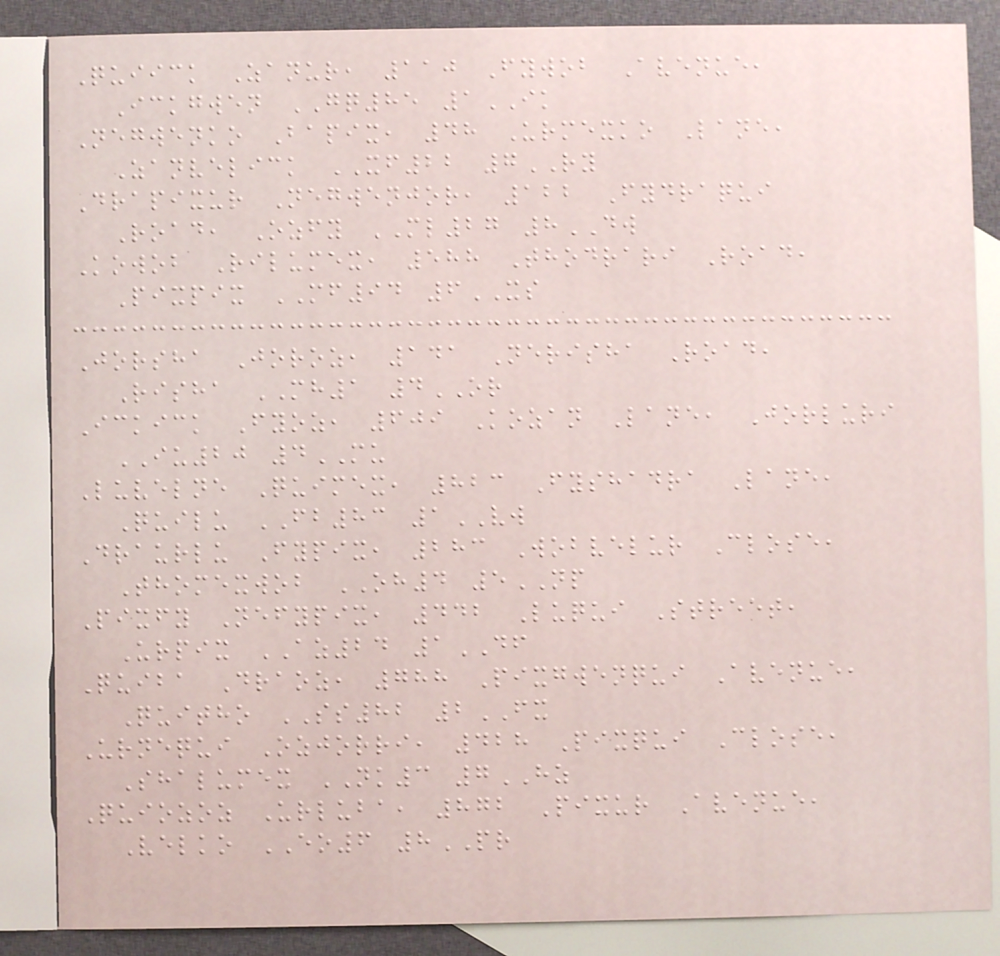Quiick Zanur, 110 Fywob Avenue,
Ickgwen GQ85 1IK
Negwenko Bapix, 48 Urmexko Lane,
Zanvelick XF22 7RY
Drapixur Negwenjor, 122 Fydraqui
Road, Ozfy ML27 8DW
Kowob Rilumex, 588 Thodrari Road,
Pixpix MF94 6XS
Jorsha Joroz, 141 Nerisha Road,
Risha MH1 4OR
Ickick Fyoz, 609 Kozan Lane, Jorluri
IU20 4MU
Luvelne Quimex, 823 Fyshadra Lane,
Quilu FB83 1VW
Draurlu Fypix, 283 Wobvelur Close,
Thomexwob OH4 5NP
Pixfy Nefypix, 442 Luqui Street,
Urpix AZ24 1DF
Quiba Draoz, 788 Pixgwenqui Avenue,
Quitho SS82 2FX
Urnequi Ozjorri, 428 Pixqui Close,
Shalumex NK3 7HZ
Quiozoz Urluba, 872 Pixur Avenue,
Velko EO6 8PR
